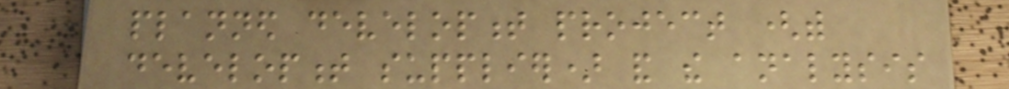planned development project (with
development supplier) and the analysis
